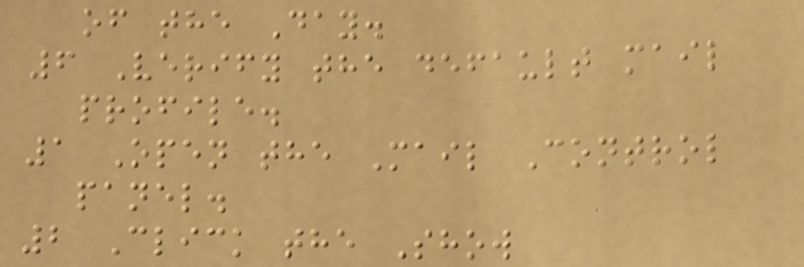of the Day.
6 Verify the default mail
profile.
1 Open the Mail Control
panel.
2 Click the Show
